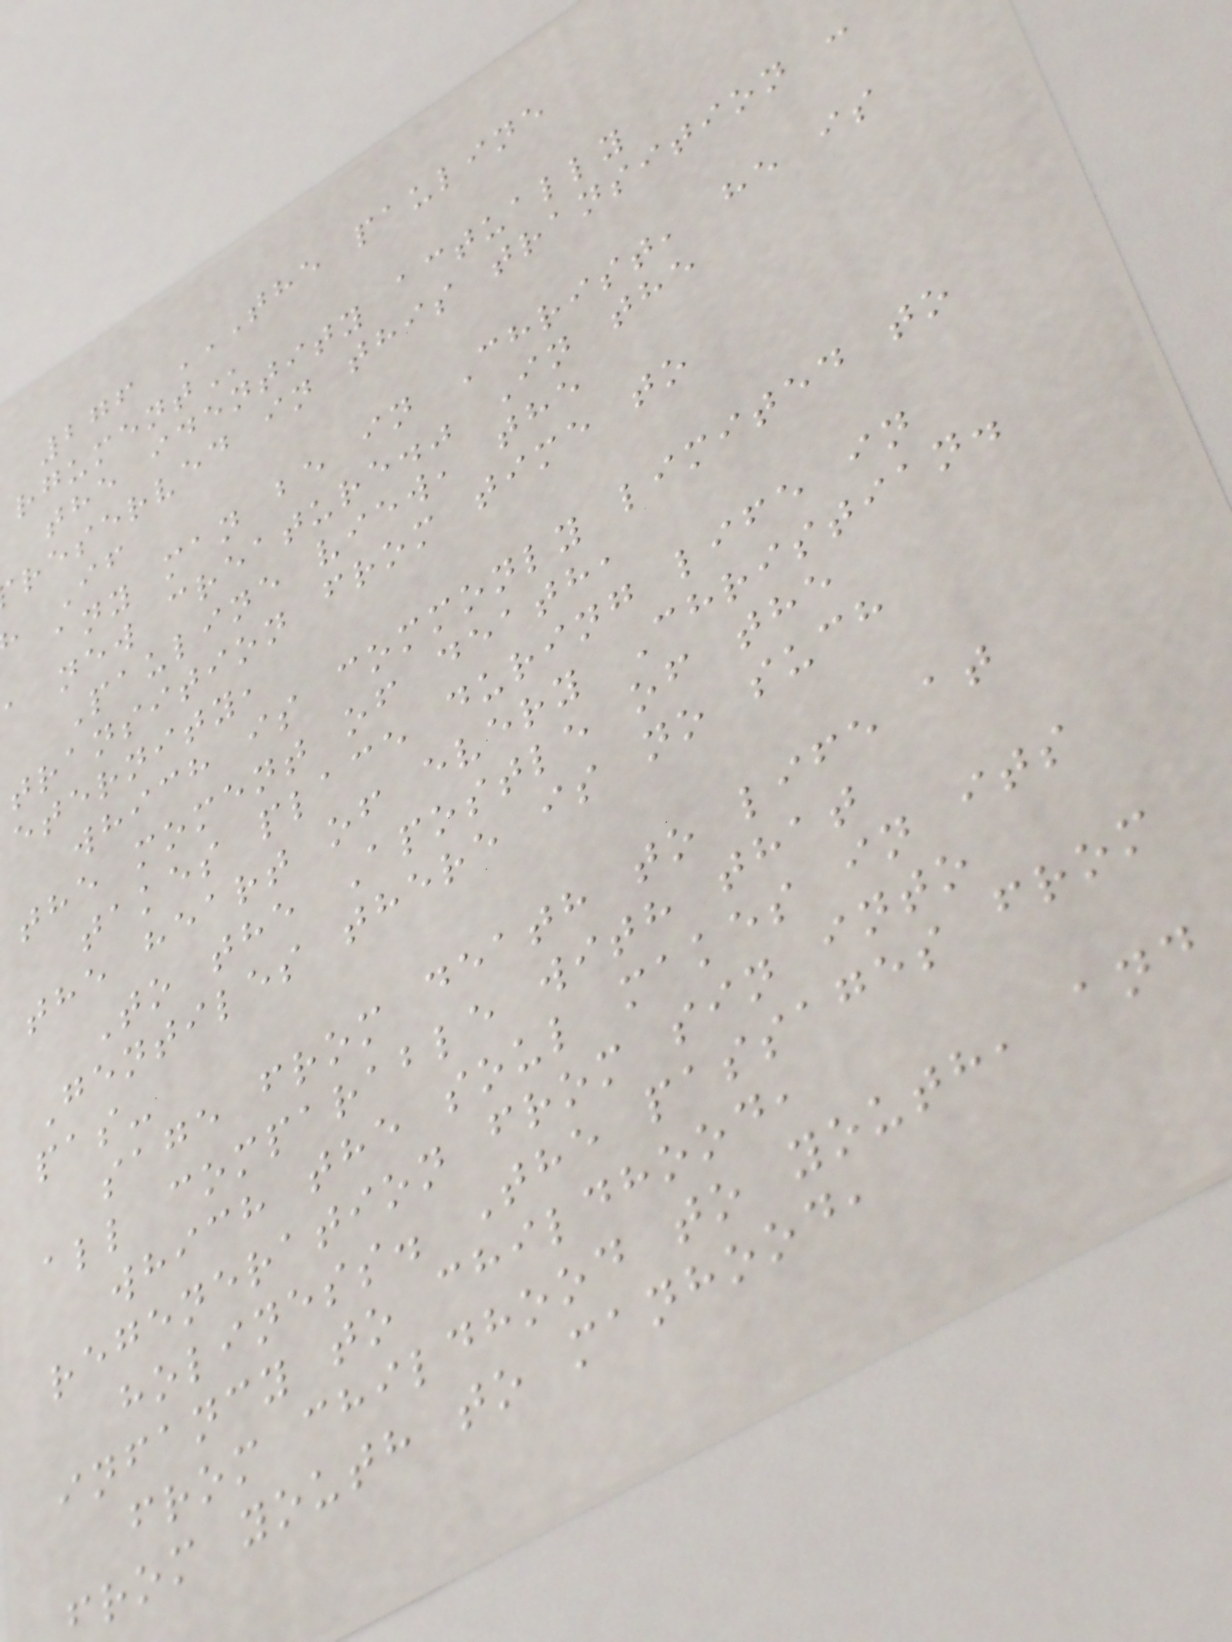276 THE PAULINE
the identity actually
reserved in this transition :
any man be in Christ, he is
a new creature." In the
Pauline view, the
transition from time to
eternity,
which is commonly limited to
the moment of death,
takes place during life in
the heart of every Christian.
To the Apostle of the
Gentiles there is no such
pas-
sage from death to life at
all comparable with that
which the soul makes in its
regeneration from sin into
holiness. The passages from
infancy to childhood,
from childhood to youth, and
rom youth to manhood,
